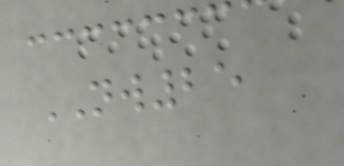NW25
